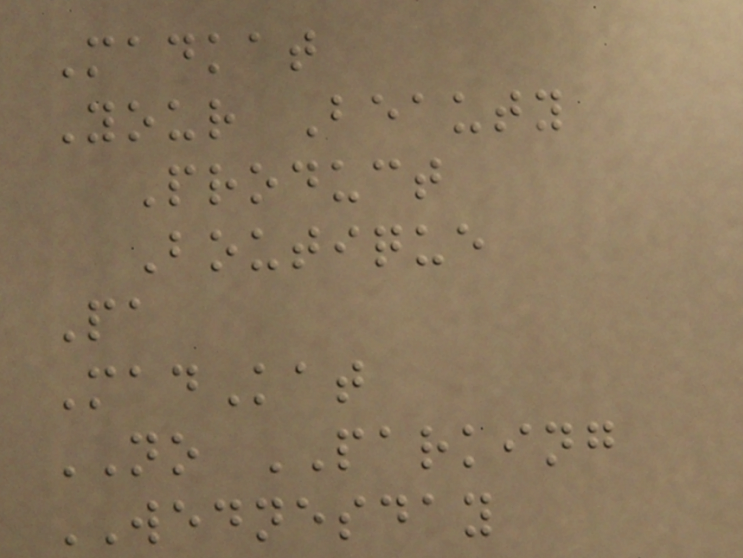Madkat
Your Beauty
Product
Boutique
Pa
MadKat
NO PARKING
WEDNESDAY
